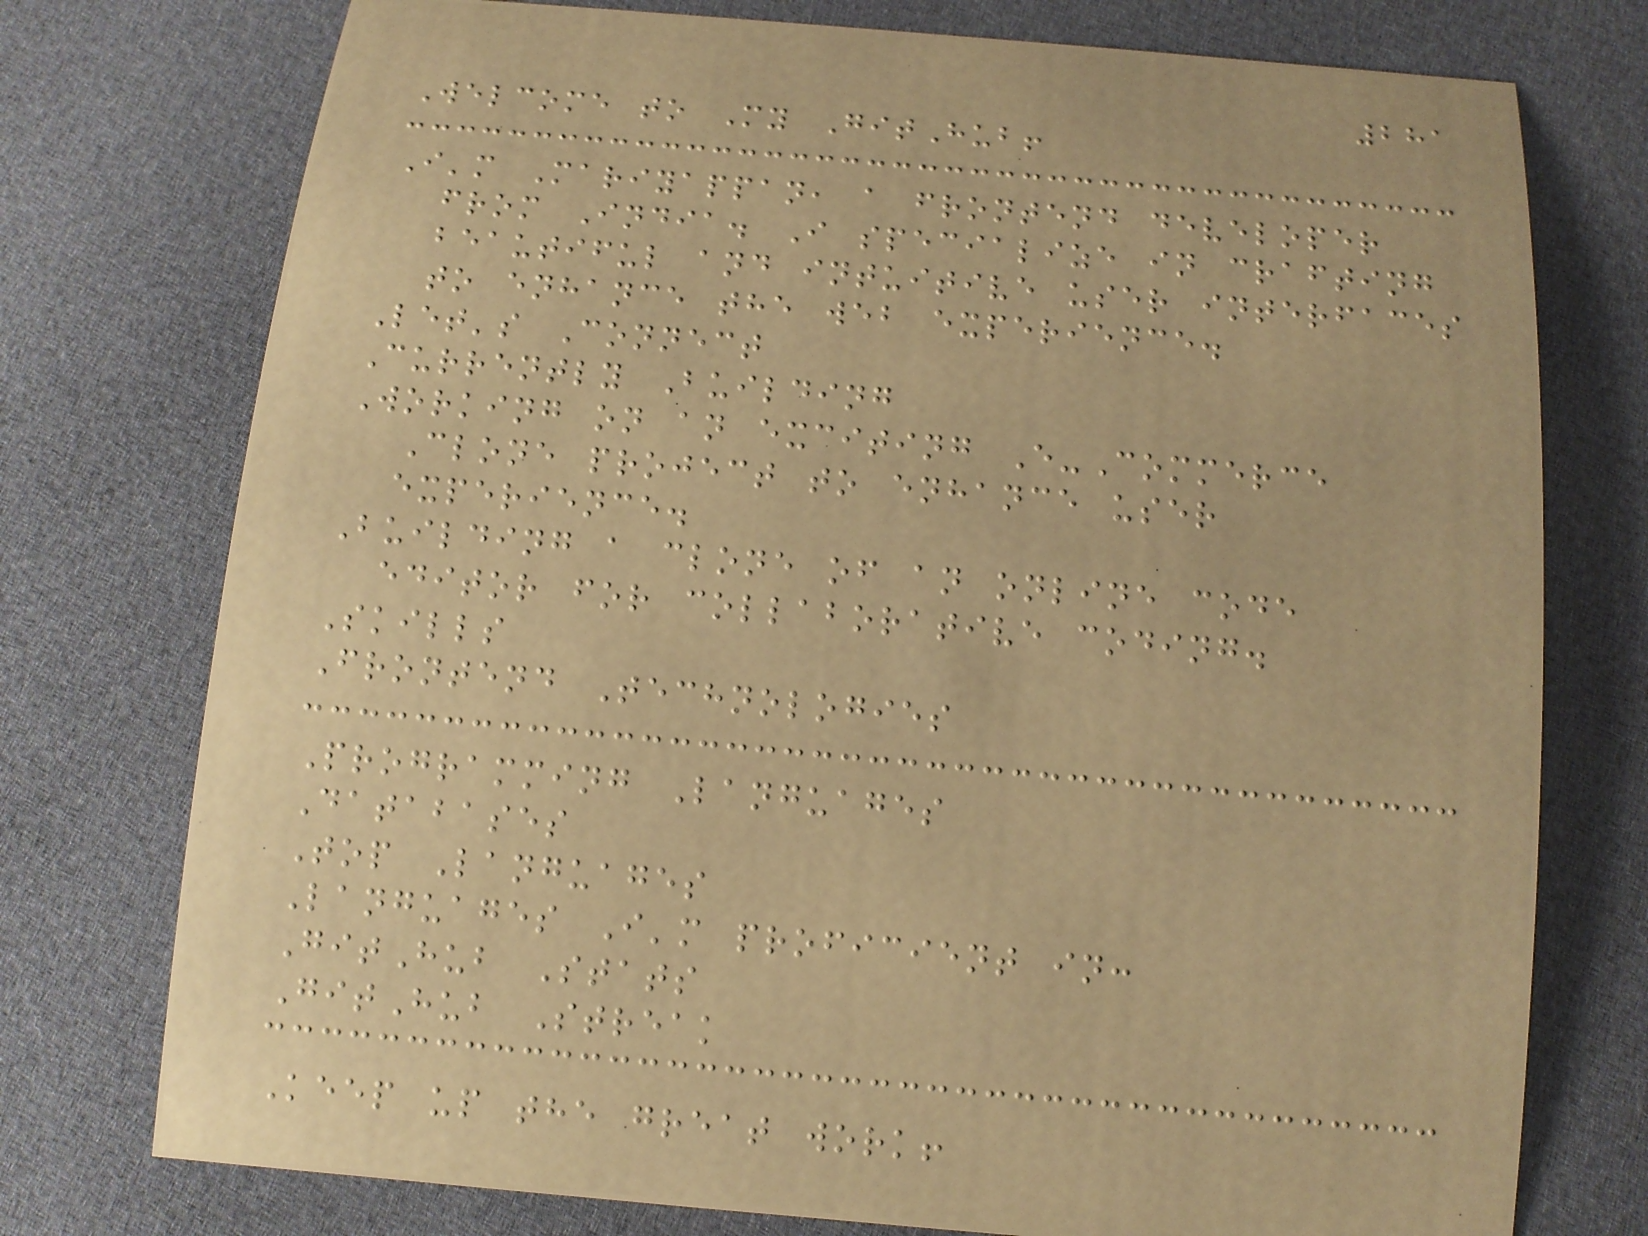281
Welcome to My GitHub!
I'm Mariyappan, a frontend developer
from India. I specialize in crafting
beautiful and intuitive user interfaces
to enhance the web experience.
Let's Connect
Currently Building
Working on an exciting E-Commerce
Clone project to enhance user
experience.
Building a clone of an online code
editor for collaborative coding.
Skills
Frontend Technologies
Programming Languages
Databases
Top Languages
Languages I'm proficient in:
GitHub Stats
GitHub Streak
Keep up the great work!
